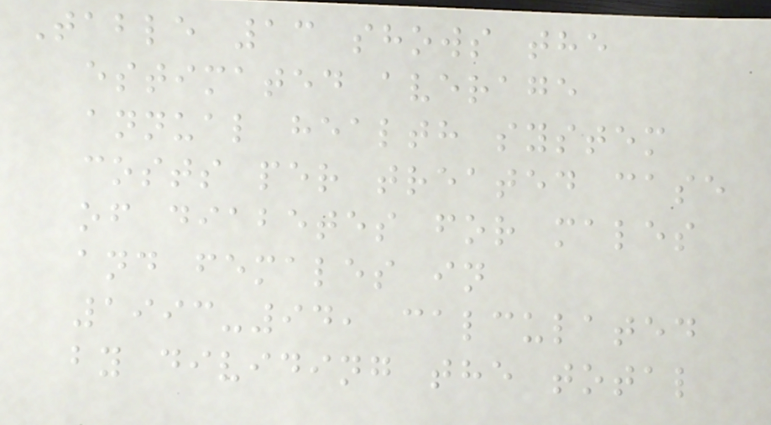Table 13 shows the
estimated average
annual health system
costs per treated case
of diabetes for males
and females in
1993-94, calculated
by dividing the total
